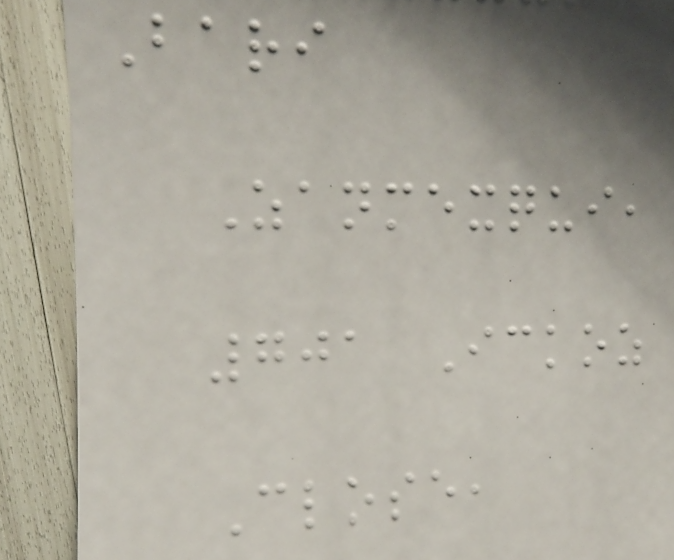Bari
Zanmexqui,
701 Ickoz
Close,
